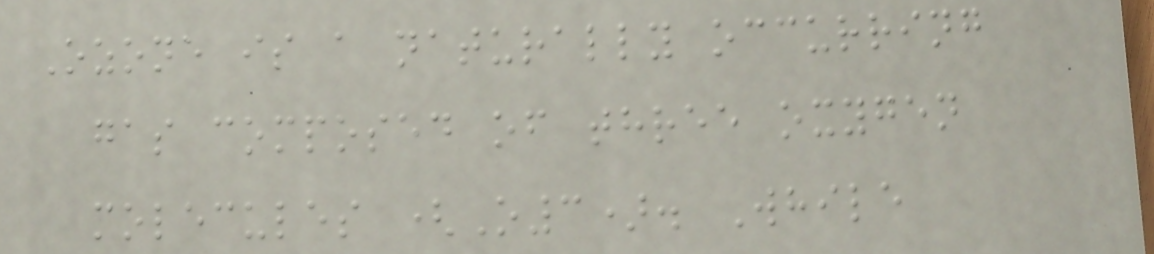Ozone is a naturally occurring
gas composed of three oxygen
molecules (O3). While
